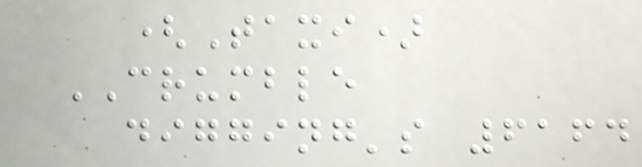(Taxi)
CRUMBLE
digging's 6164
